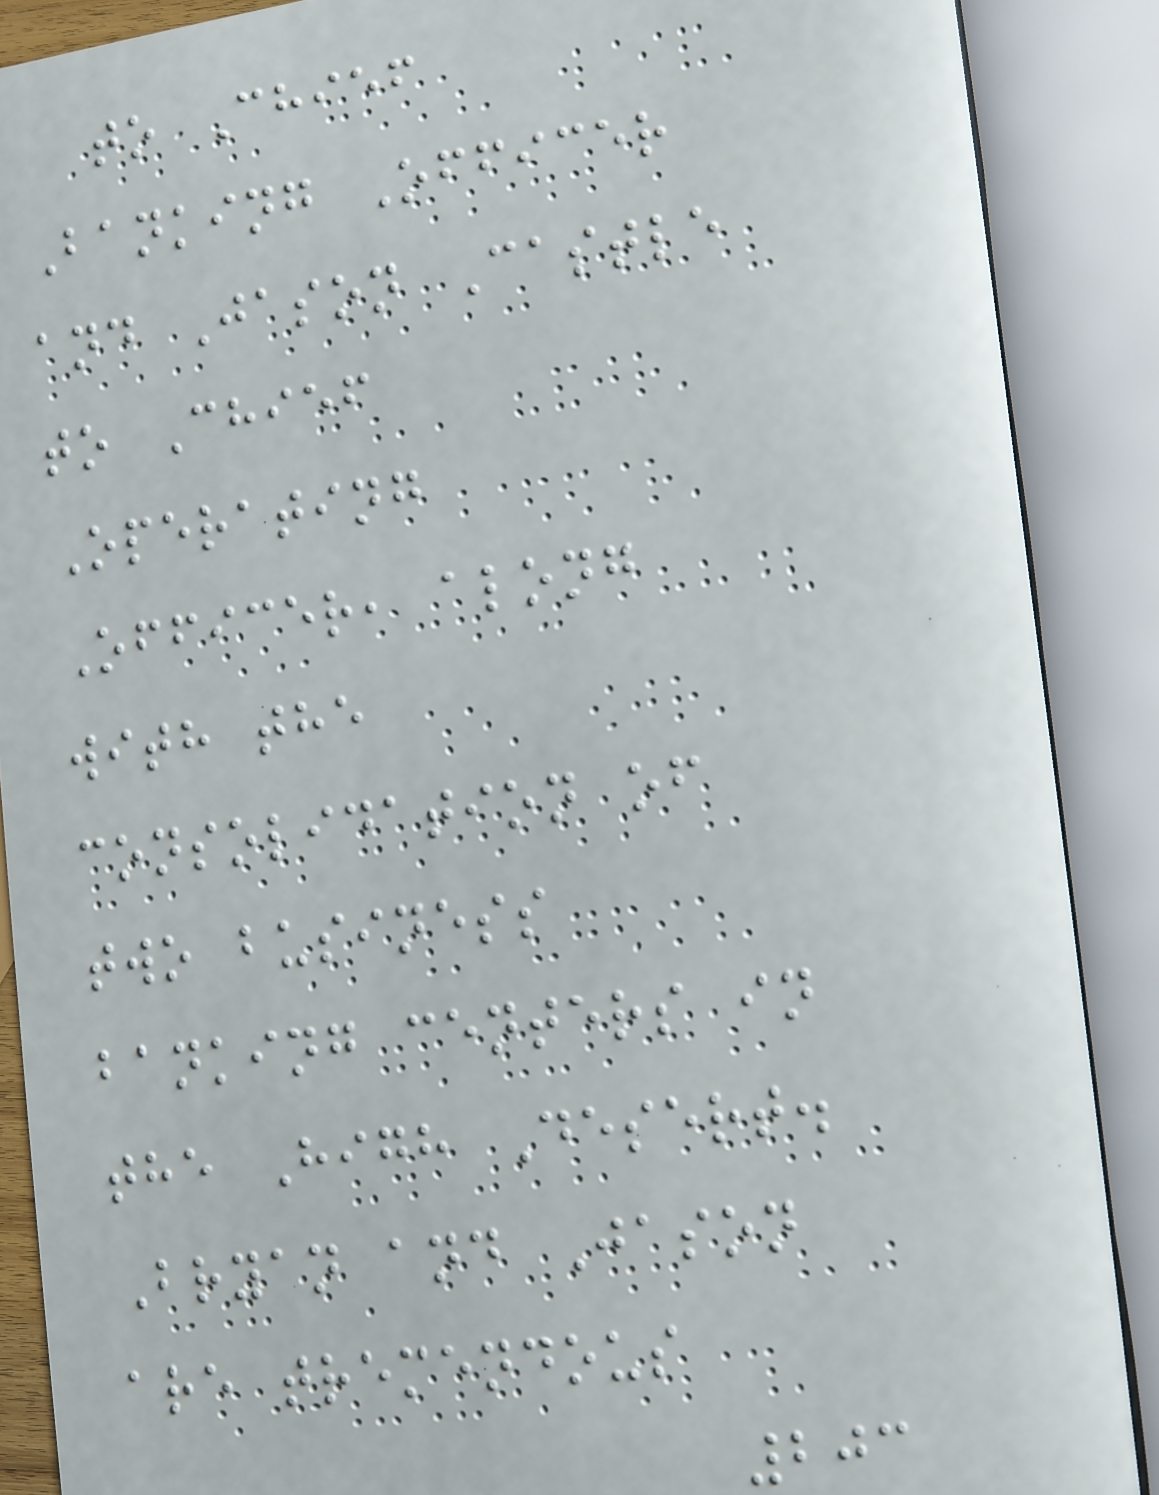to Chief
Banking Officer
and Jason Castle
to Chief
Operating
Officer, along
with the
consolidation of
two business
banking centers in
the High Desert.
Bryan and Jason
are tremendous
203
